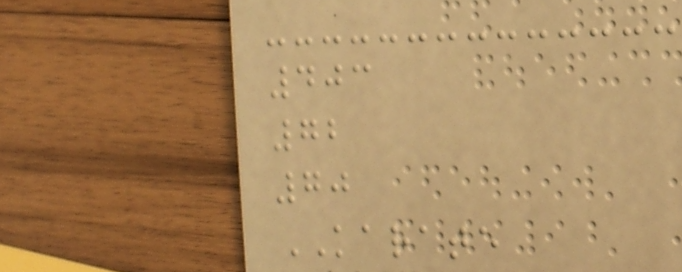403
72
70
KARATE
